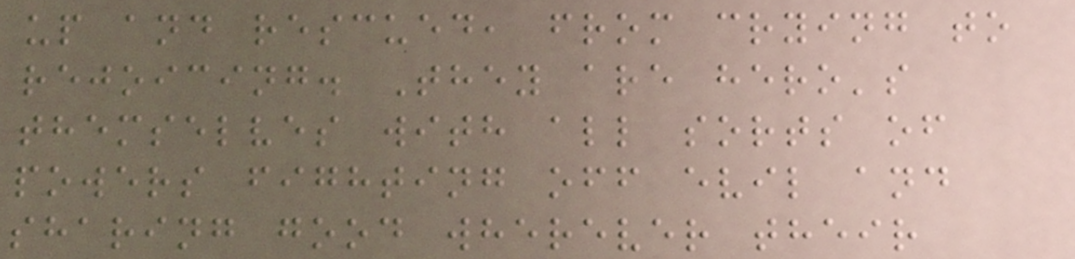up and rescued, from crying to
rejoicing. They are hero's
themselves with all sorts of
powers fighting off evil and
sharing good wherever their
